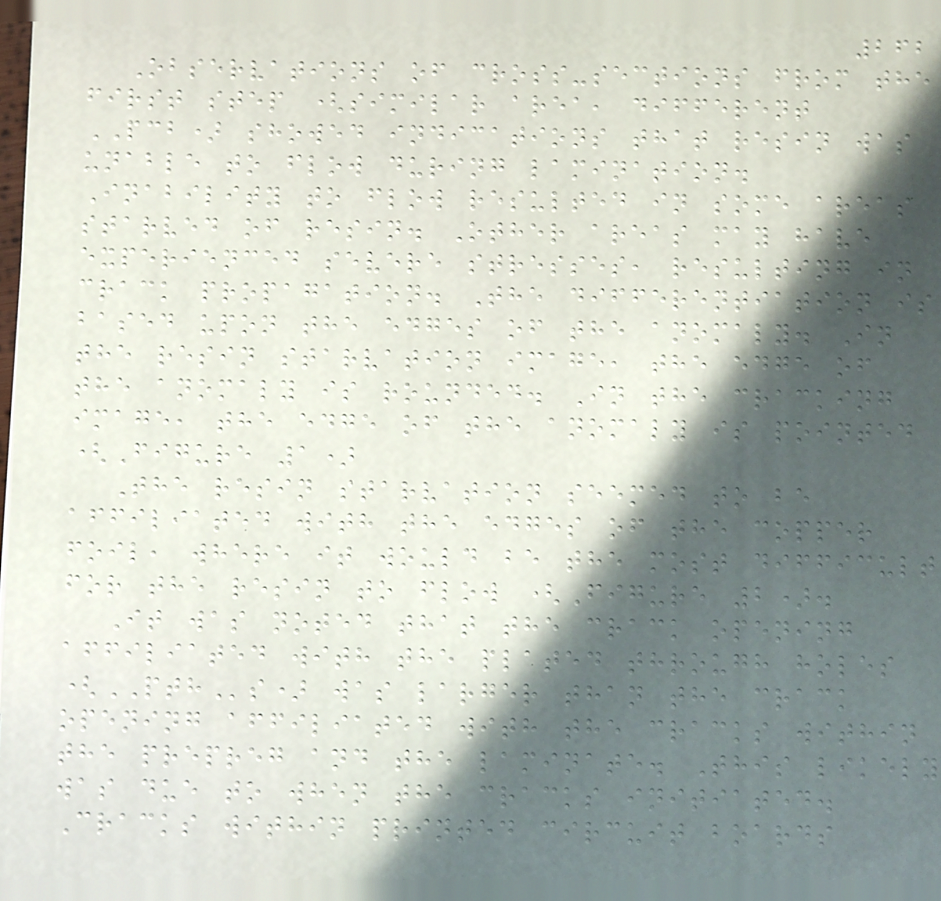262
Observations of cross-sections from the
first step (similar area, different
PCB) showed indications that resin was
unable to flow during lamination.
Inability to flow resulted in some areas
starved of resin. Other areas may have
experienced severe stresses, resulting in
crack propagation. The differentiation is
based upon the edges of the anomaly. In
the resin starvation image, the edge of
the anomaly is rounded. In the cracking
image, the edge of the anomaly is pointed
(Figure 1)
The resin starvation seemed to be
affiliated with the edges of the copper
foil, where it would be the most difficult
for the resin to flow (Figure 2).
It was noted that the crack opening
affiliated with the plated through holes
(PTHs) was larger than the crack
opening affiliated with the cracks within
the prepreg and the laminate. This likely
was due to when the cracks initiated.
Cracks within printed circuit boards
